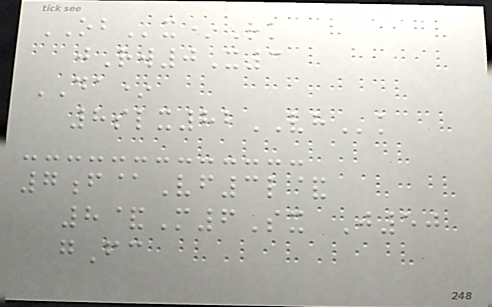OBx*Rk
jRw0X3
DA*
8slx82VHk
7f@Vf3l&
8&M6Sx J50
gFc
